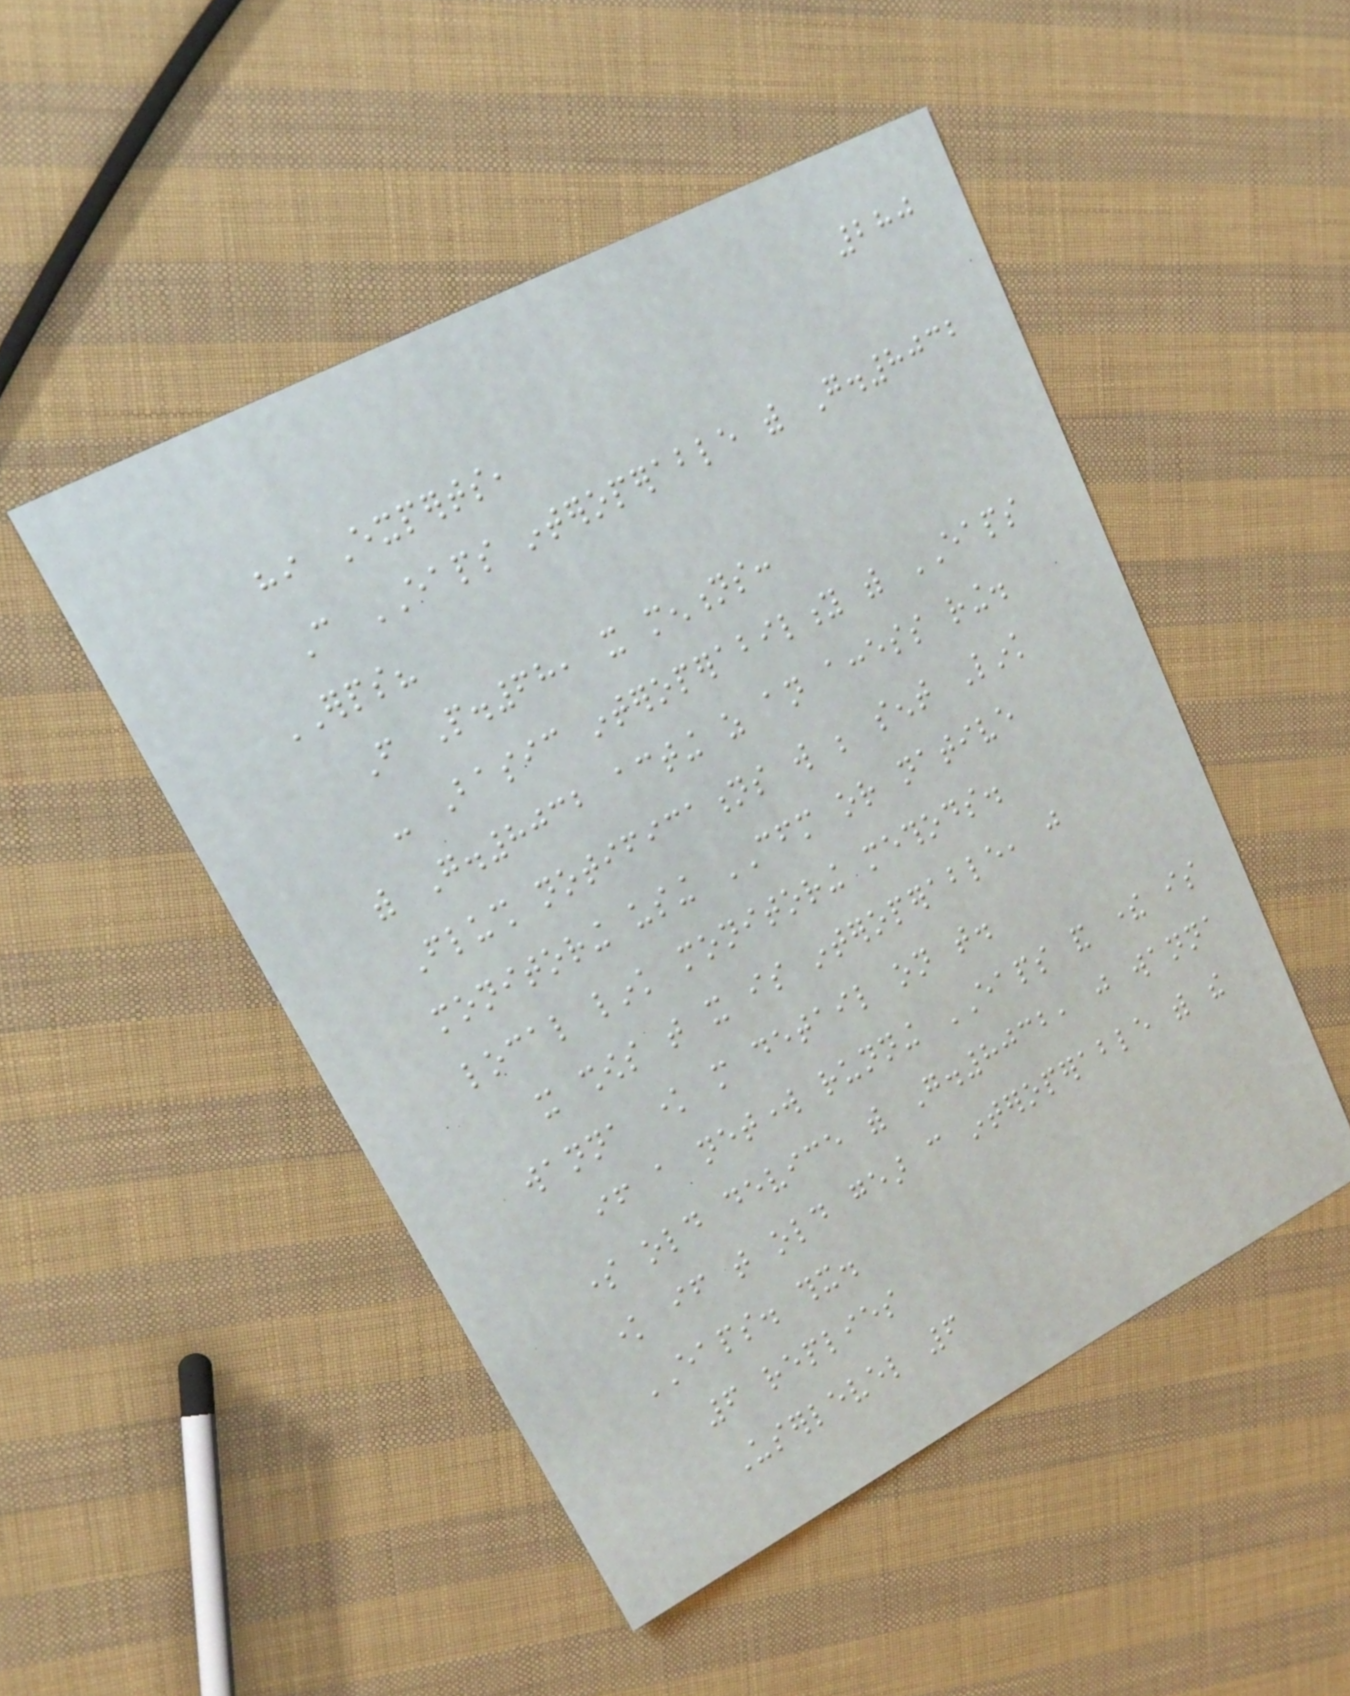280
hi Experts,
Can EAPS interoperable with G.8032
ERPS?
From P.68, it mentions:
- Basic interoperability with EAPS
with G.8032 acting as an access ring.
Flush notifications will be sent Link
monitoring using CFM or native
local link monitoring methods.
it shows that it is interoperable, just
wanna know more detail on that.
if a network running EAPS and there is
some old device with G.8032, just wanna
know if that old gear can interoperable with the
EAPS. thx.
6 replies
Userlevel 6
